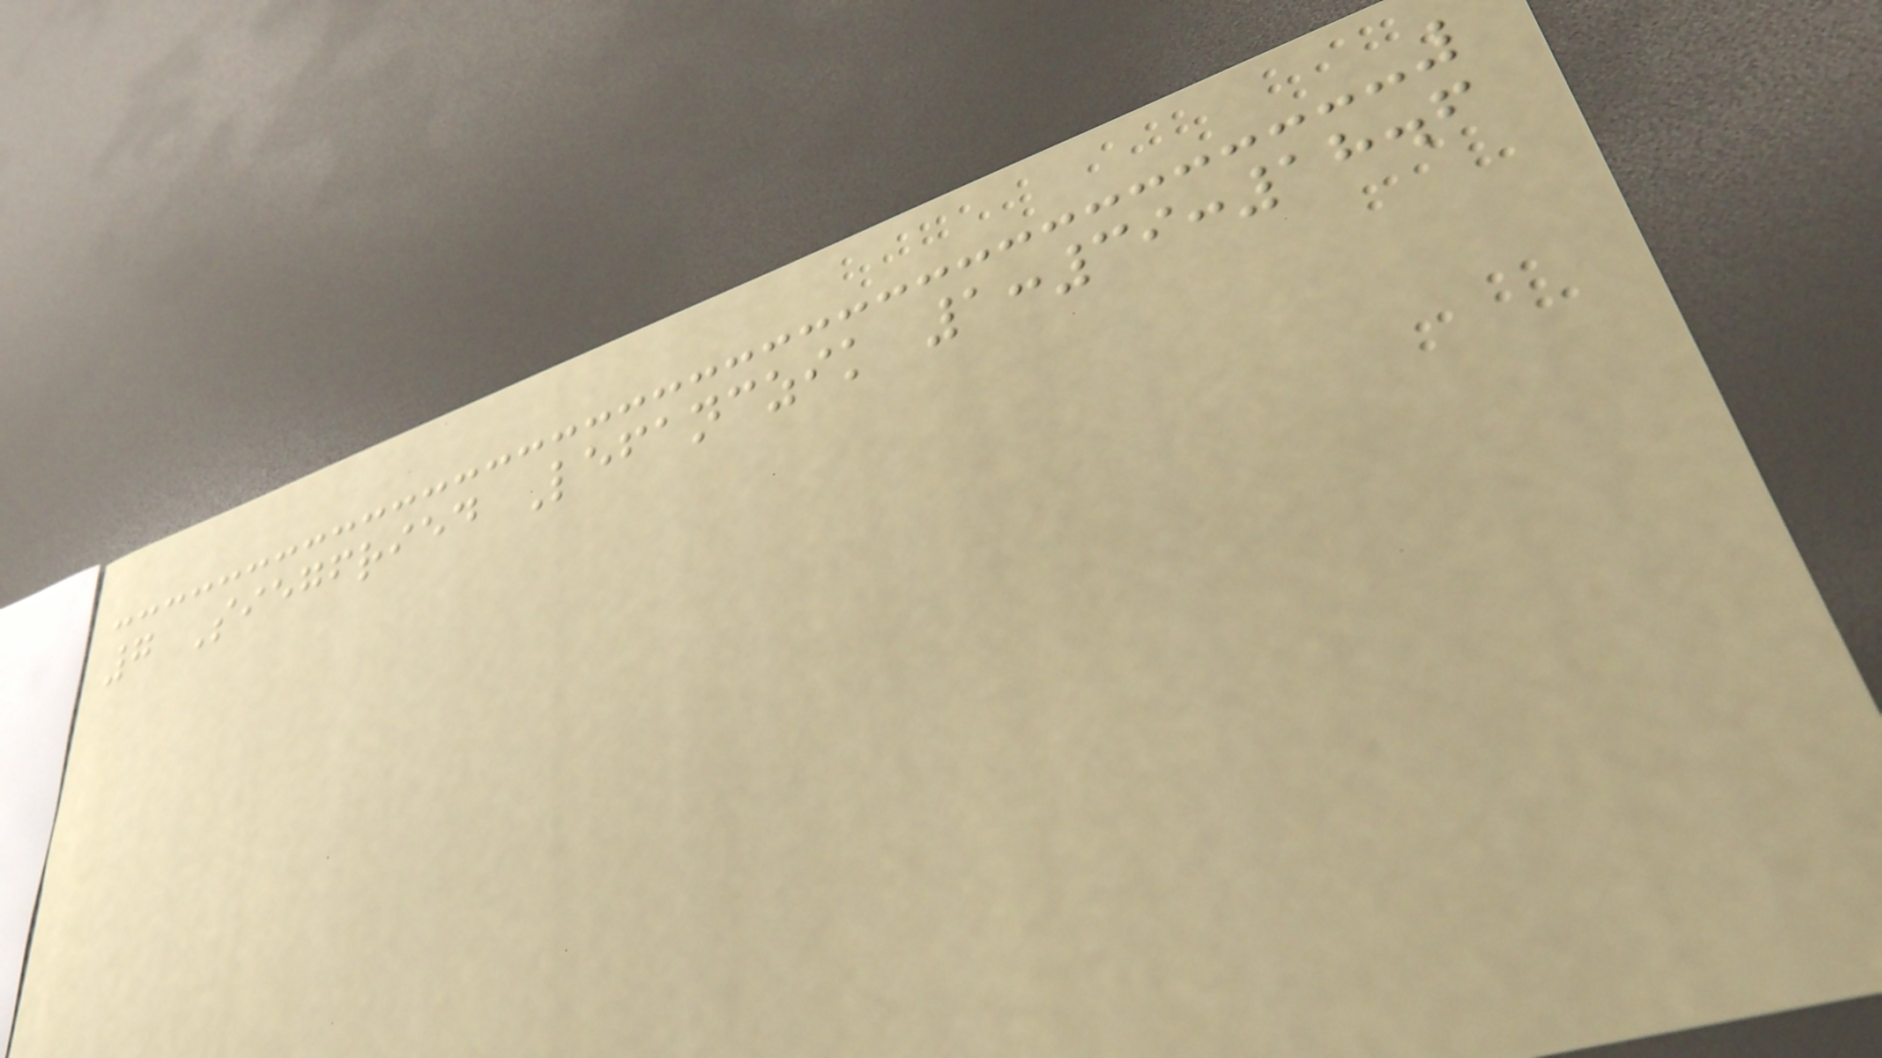7 Siegfried Lefanczik 1:39:18.6
